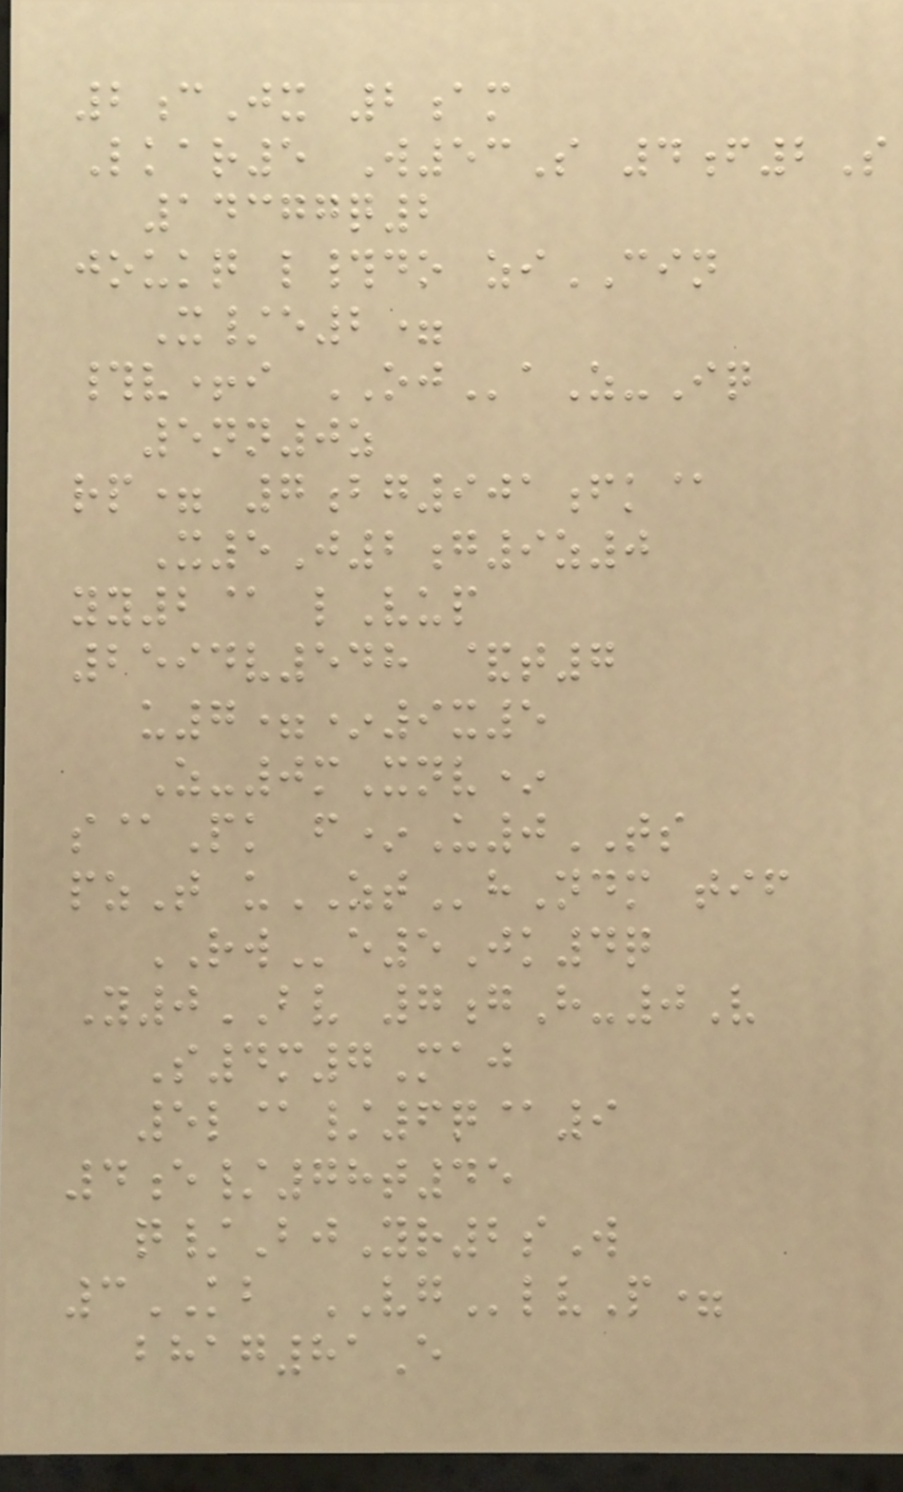2cJx 2am
Lkar5 W53S 4f2S
14377q2
joukq l#do ziCIN
X/e2=
#v+i OJaZ-Iq
5nn0z
rp= 7bg901fk@
X5J2g9z0
yy2@ lVup
2594v548 &t7
u7=*9x5
Z-0mXnv*
s@Pk f*U0TS
pzT uZThNdm tif
RWe5Jk4q
Y0BV 7gH-0V
S4m7Maj
5l@/6q@9
4e/78t45
q/BjYr2sW
3KB VGlvP=
bhag81E
